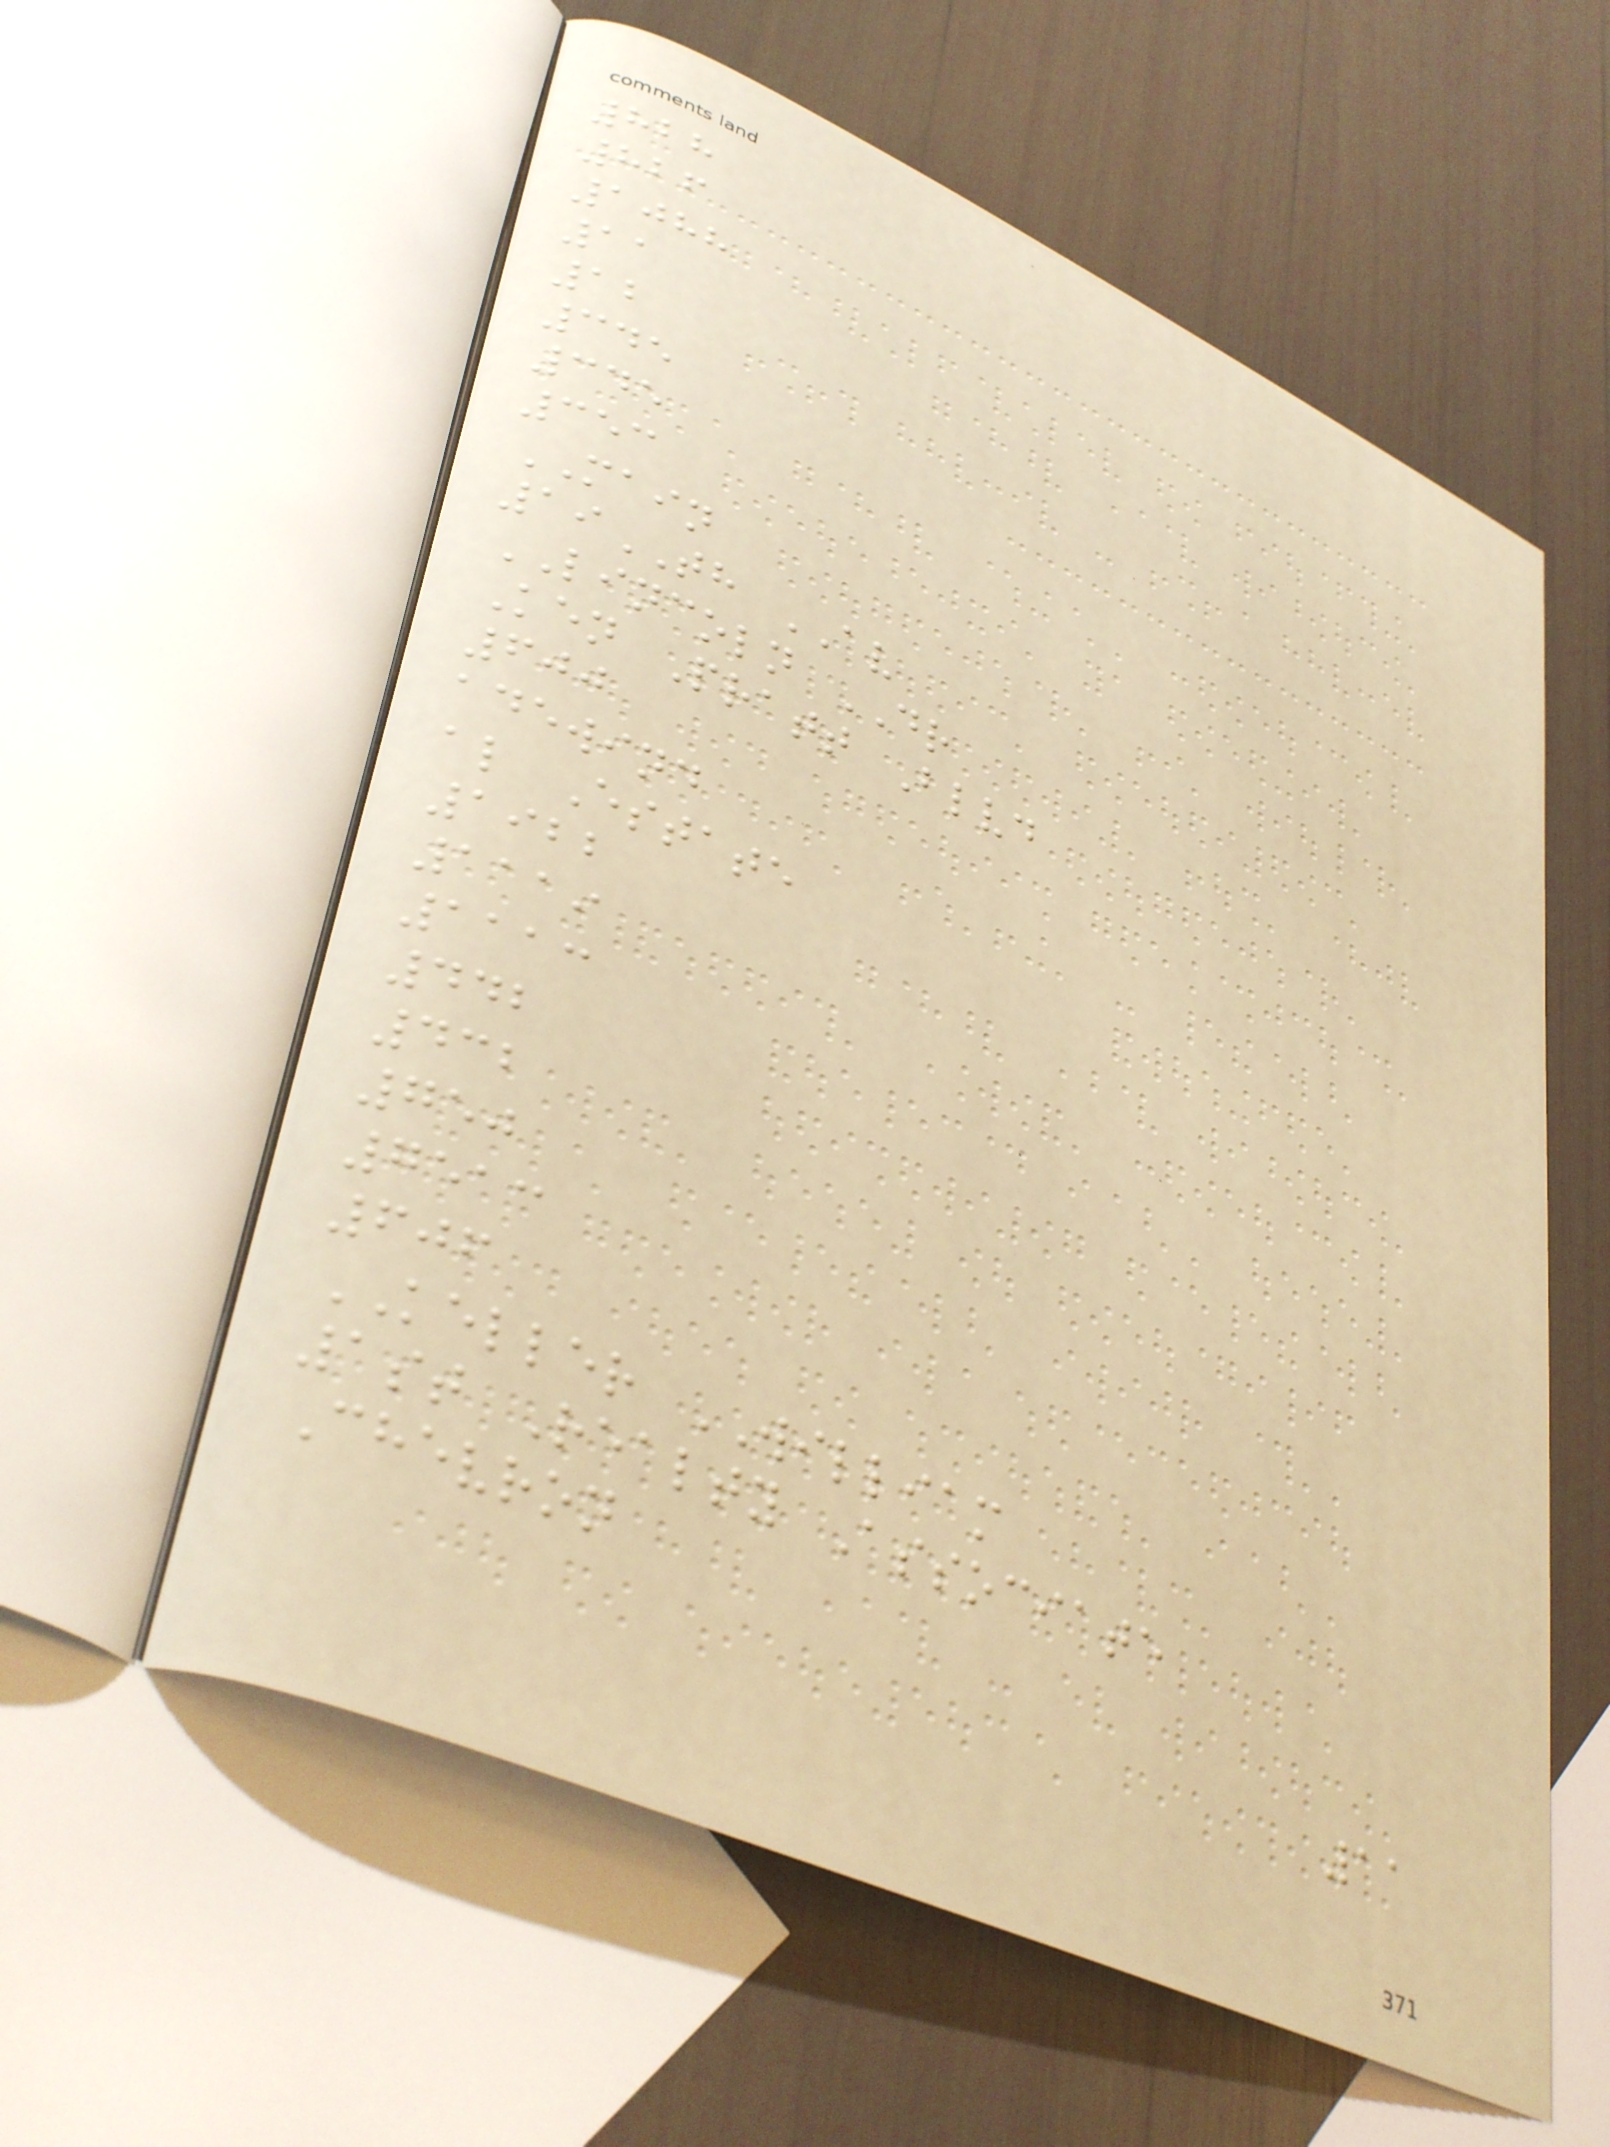828
826
1088
11
12
345
345
353
MAIN
19TH AV
LINCOLN DR
Ken Pratt Blvd
600
adewind
al Estate
1922
1119
1113
442
432
750
7513
606
KELLER WILLIAM
1st Realty Associate
Chevron
11
